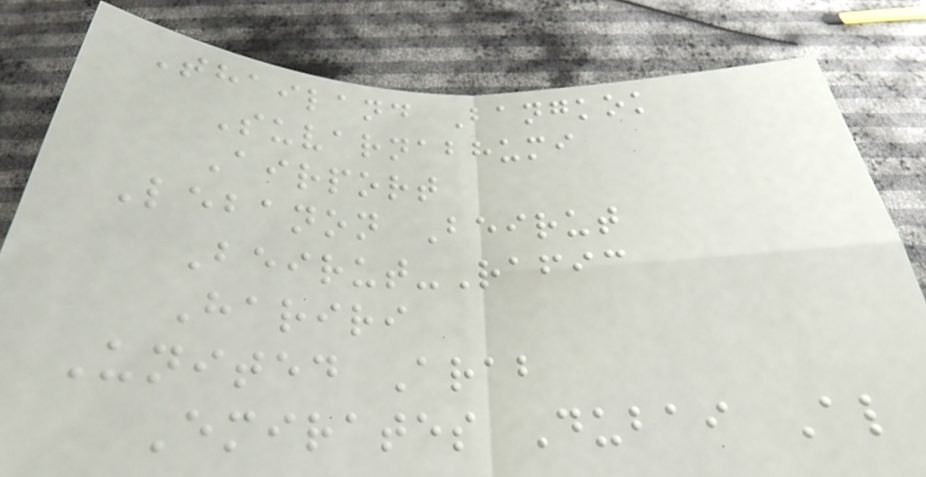Thailand Bangkok
Suvarnabhumi
Airport
Lebanon Beirut
Beirut-Rafic
Hariri
United Arab
Emirates Dubai Al
